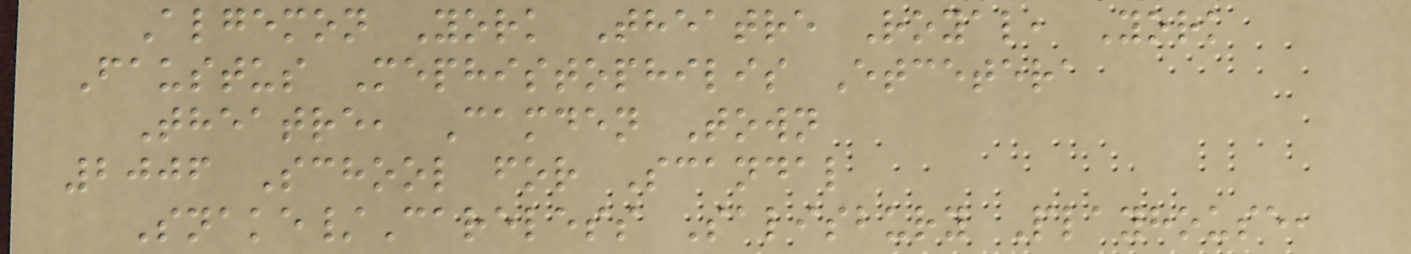Algemon York Theatre Royal, York
Faustus Mephistophilis Etcetera
Theatre, Camden Town
2006 School for Scandal
Snake/Careless Salisbury Playhouse,
